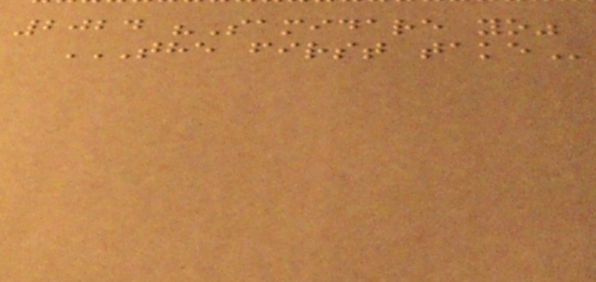2024 "Samidare yo"
THE FIRST TAKE
